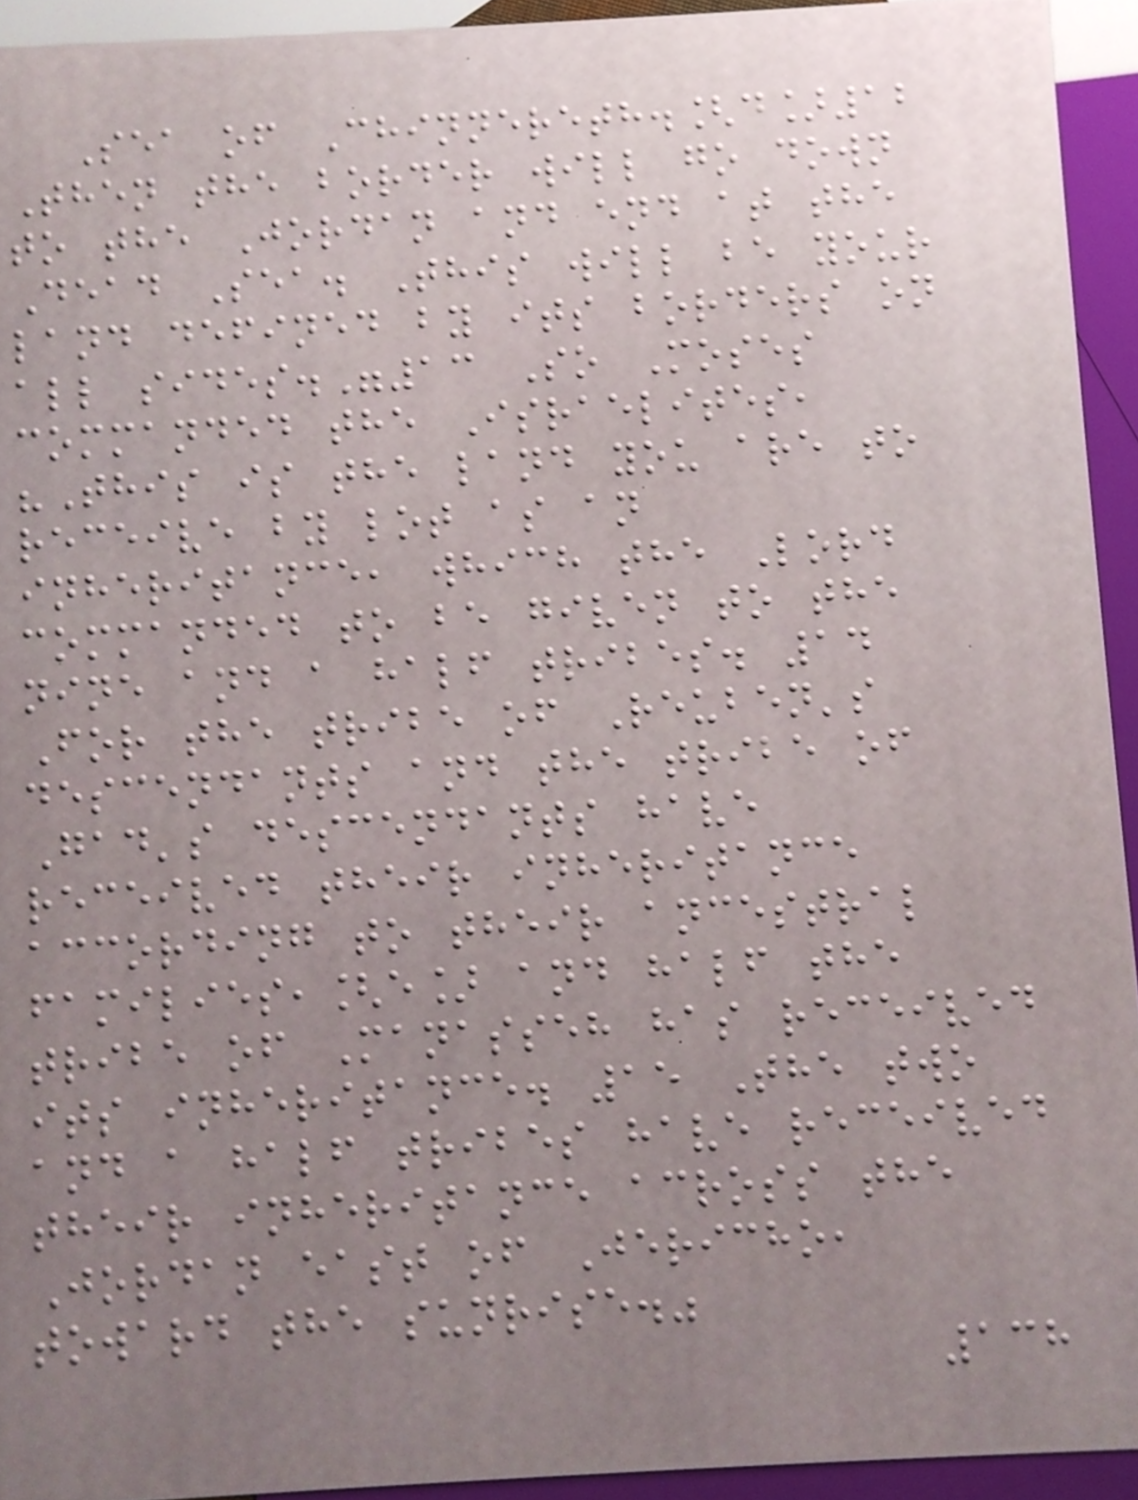Sea of Chinnereth.[d]12
Then the border will go down
to the Jordan and end at the
Dead Sea. This will be your
land defined by its borders on
all sides."13 So Moses
commanded the Israelites,
"This is the land you are to
receive by lot as an
inheritance, which the Lord
commanded to be given to the
nine and a half tribes. 14
For the tribe of Reuben's
descendants and the tribe of
Gad's descendants have
received their inheritance
according to their ancestral
families,[e] and half the
tribe of Manasseh has received
its inheritance. 15 The two
and a half tribes have received
their inheritance across the
Jordan east of Jericho,
toward the sunrise."
138
